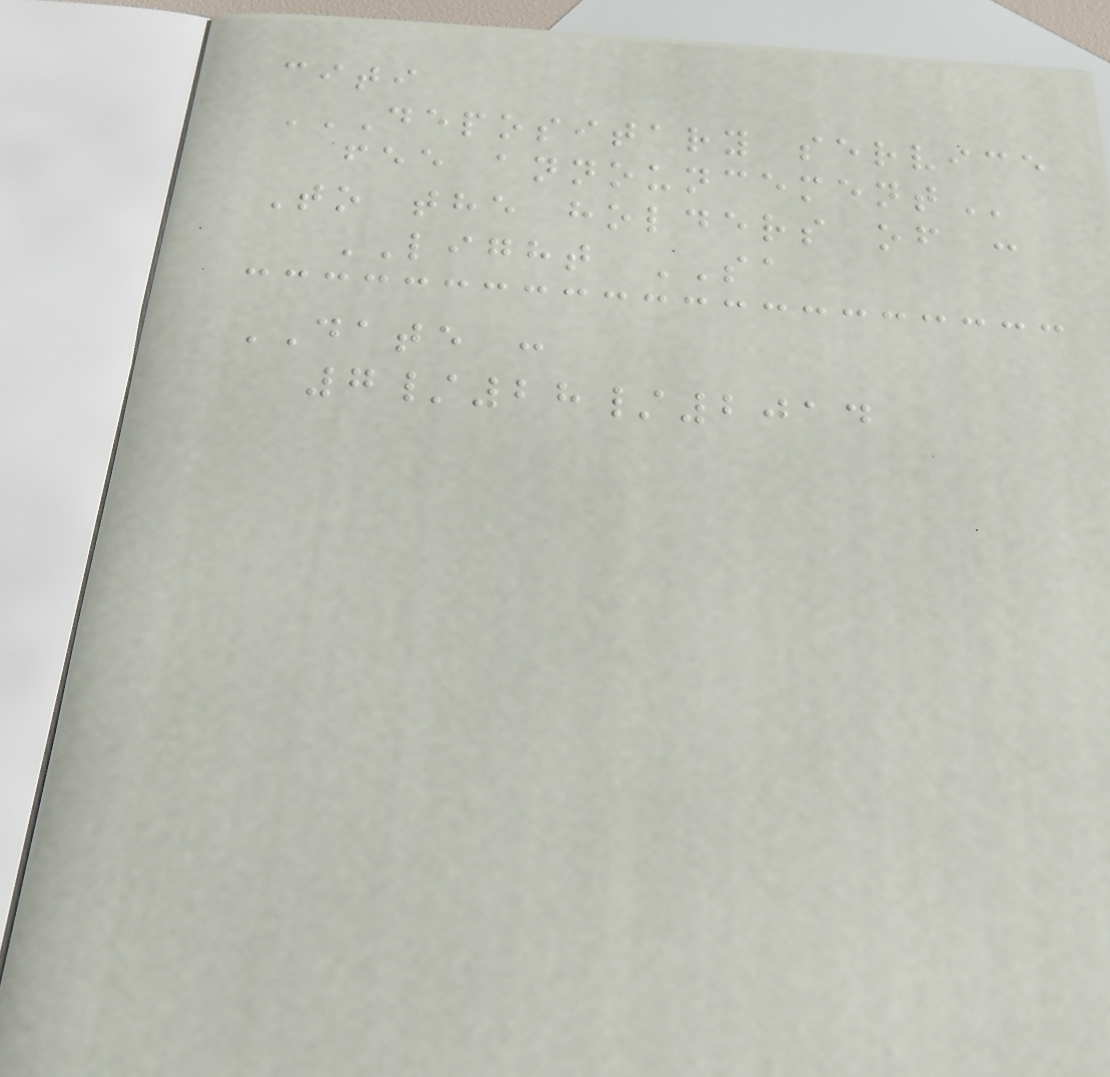citi
DEPOSITARY SERVICE
FEE ANNOUNCEMENT
To the holders of :
LIGHT SA
DATE :
7/28/2014
